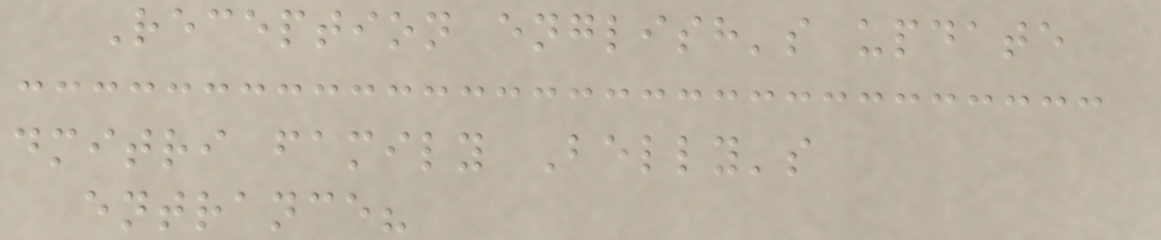Reception english's update
dmitri family Belly's
entrance?
